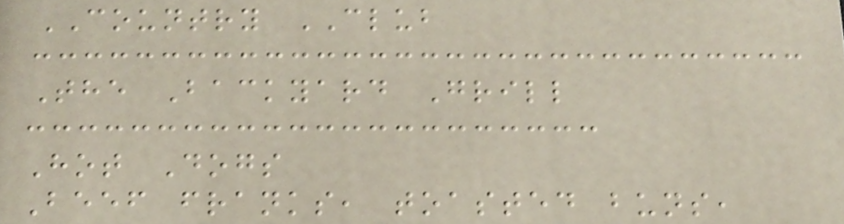COUNTRY CLUB
The Backyard Grill
Hot Dogs
Beef franks, toasted buns,
